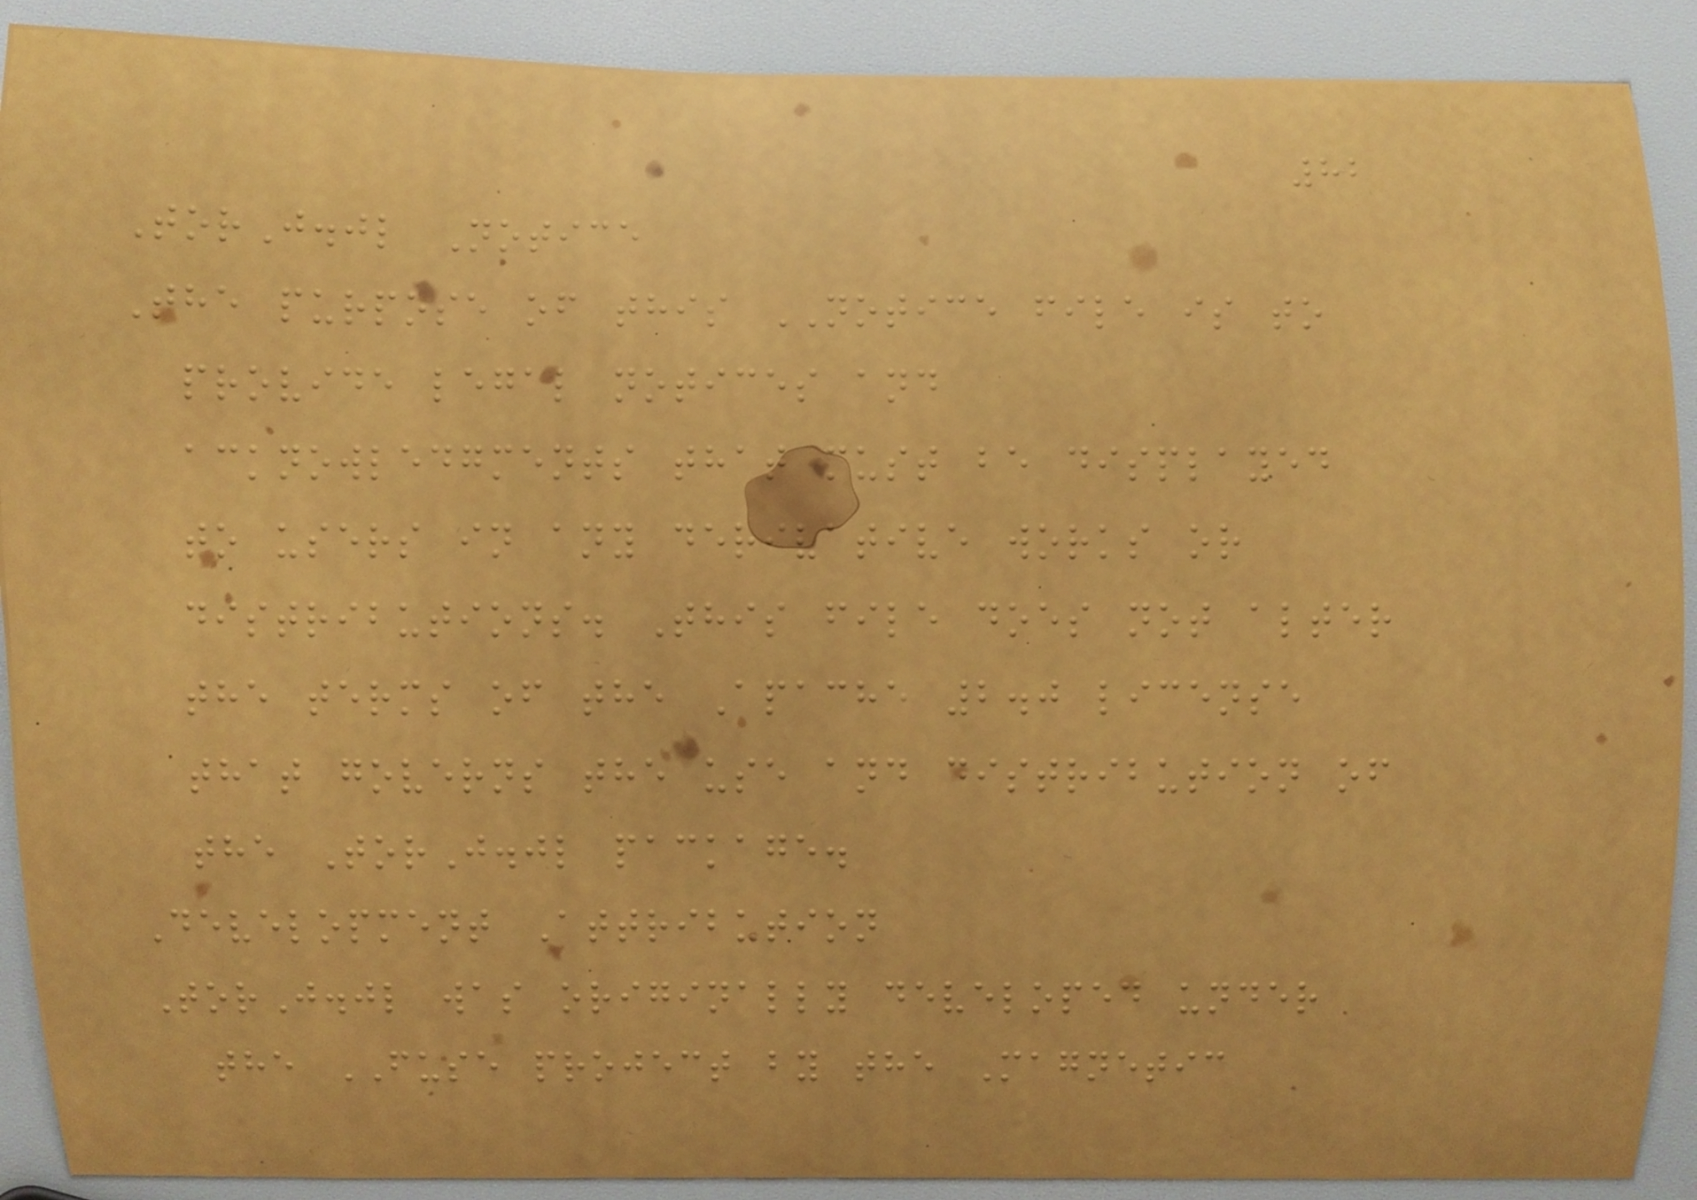82
TorJ.jl Notice
The purpose of this NOTICE file is to
provide legal notices and
acknowledgments that must be displayed
to users in any derivative works or
distributions. This file does not alter
the terms of the Apache 2.0 license
that governs the use and distribution of
the TorJ.jl package.
Development Attribution
TorJ.jl was originally developed under
the FUSE project by the Magnetic
